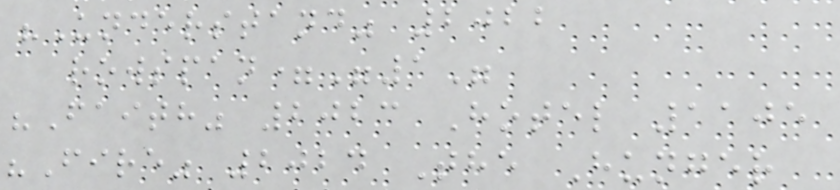"Understand" 2022
rowspan="1"
"Faith" 2023 Hotel 1105
"Fire" 2024 The Hunger
